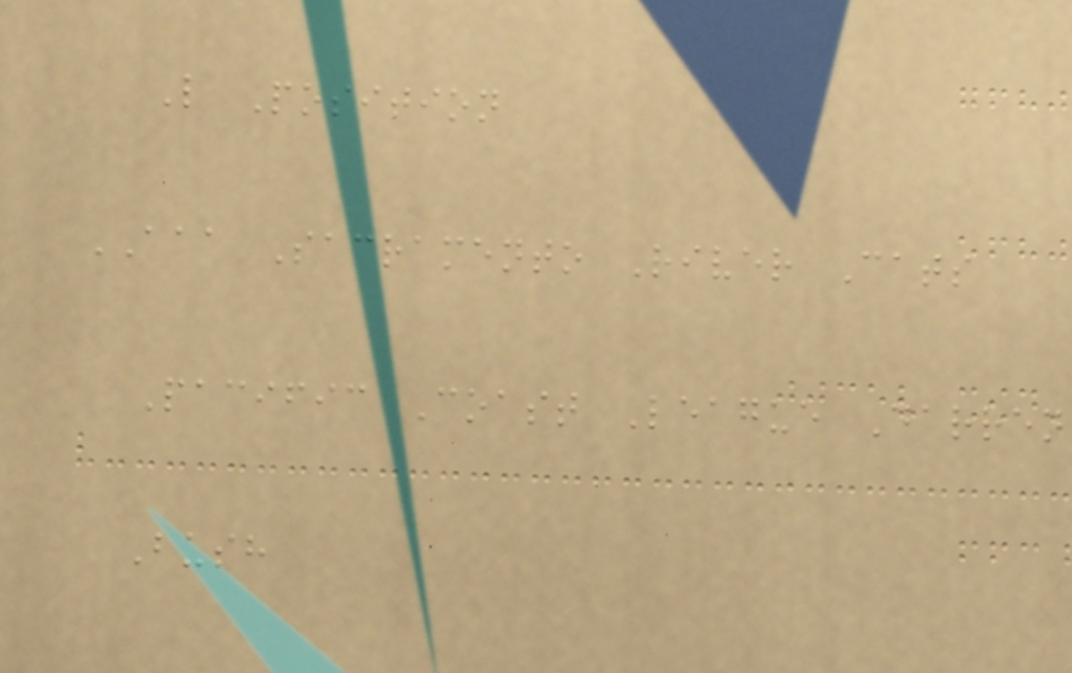L Position
AAA Sacramento River Cats
Pacific Coast League Darren
Bush
